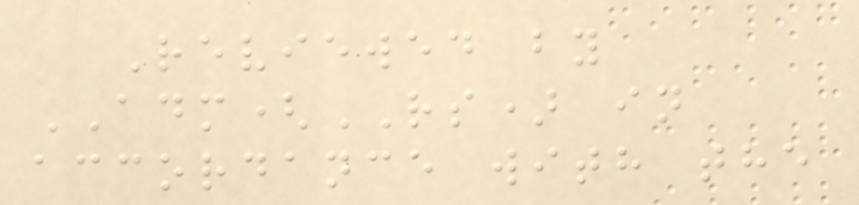Reviewed by
ADM(RS) in
accordance with the
